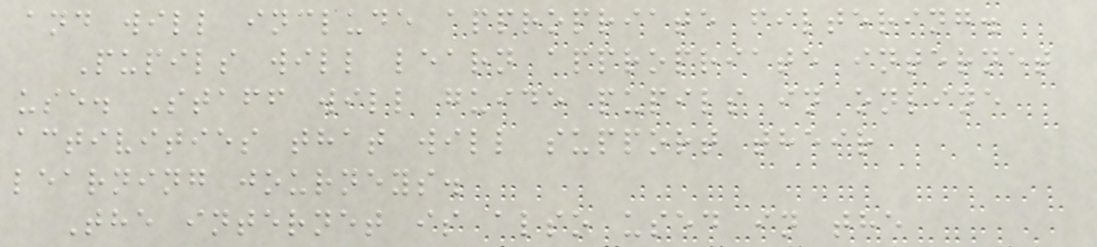and will include appropriate filtering.
Pupils will learn appropriate internet
use. Staff will guide pupils in online
activities that will support their
learning journeys.
The internet is also used in the
